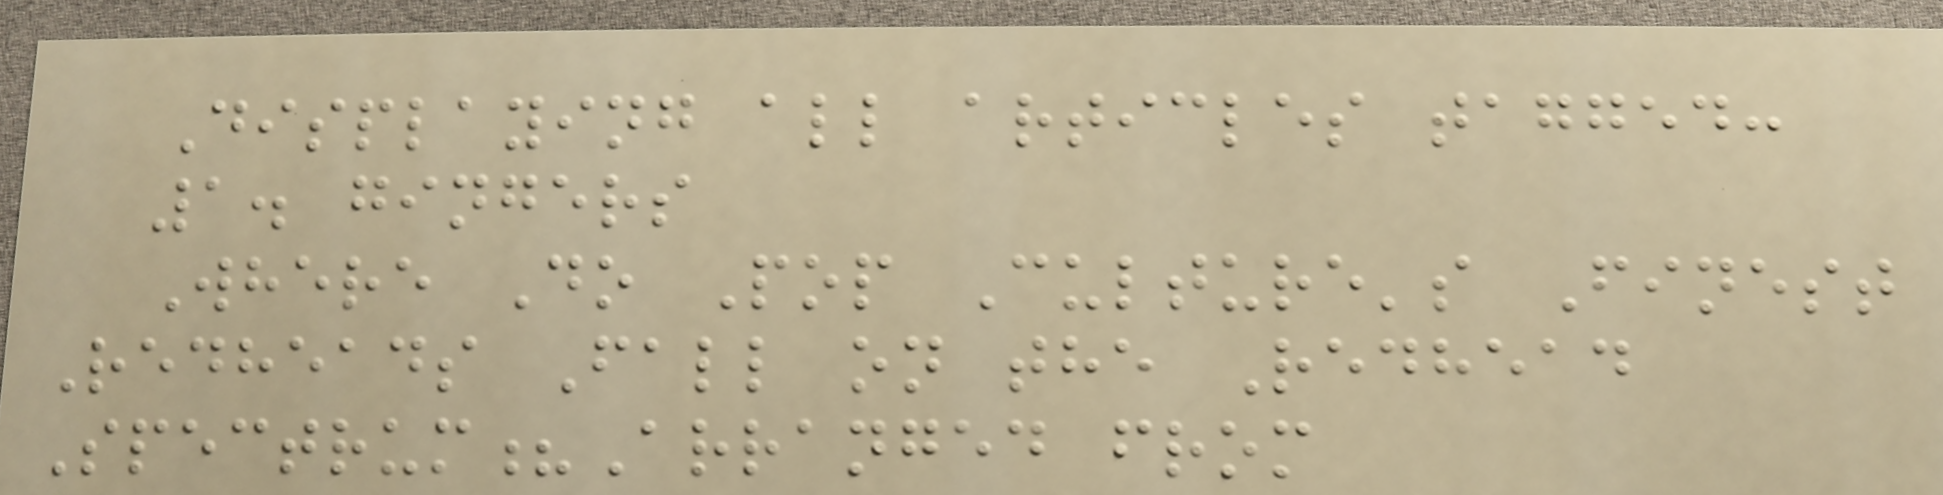Displaying all articles tagged:
1. gingers
Where Do Pop Culture's Finest
Redheads Fall on the Redhead
Spectrum?Arranged from
